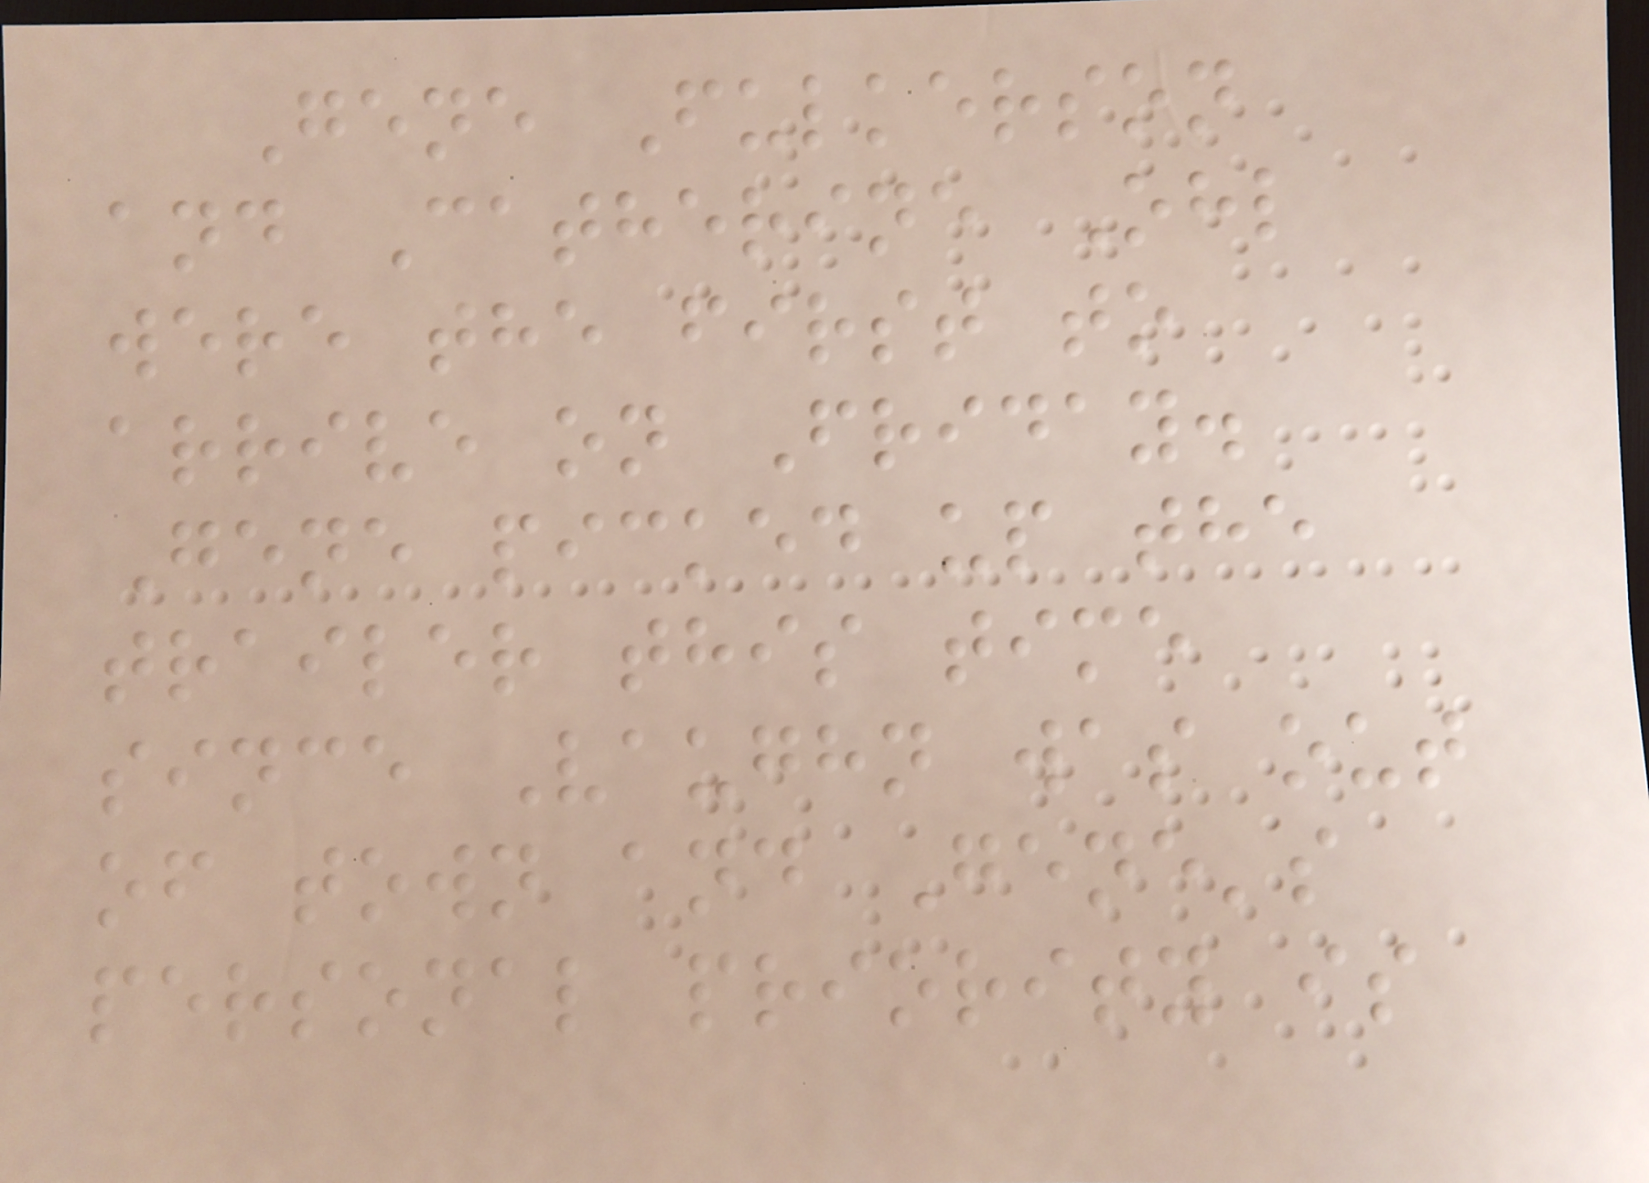Gene Fulkerson
and Catherine Ohl
were the first to
arrive on Friday.
Gene picked up the
trailer this time
since Vaughn was out
of town and Gene's
personal priority is
